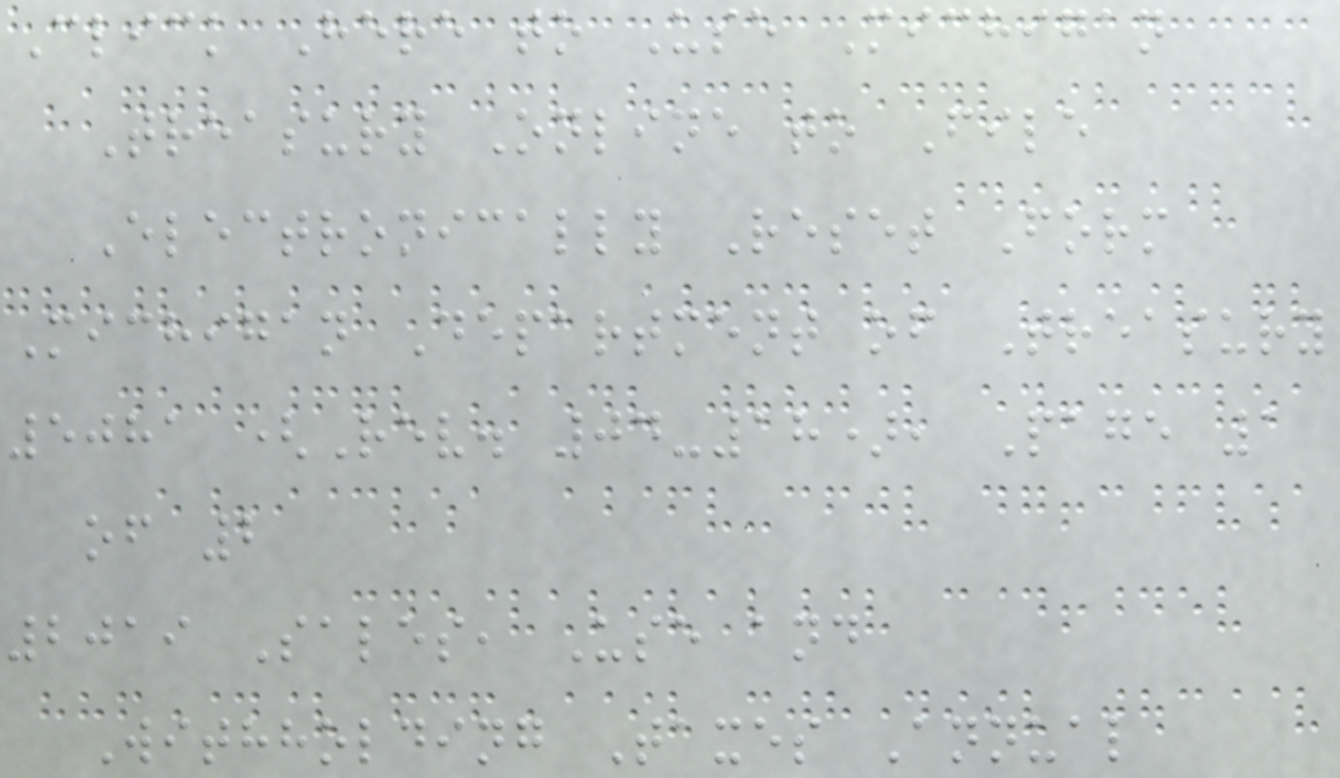Click Here to Use Michigan
Treasury Online to File
Electronically Reset Form
Michigan Department of Treasury
5081 (Rev. 04-18), Page 1
of 2
2019 Sales, Use and
Withholding Taxes Annual
